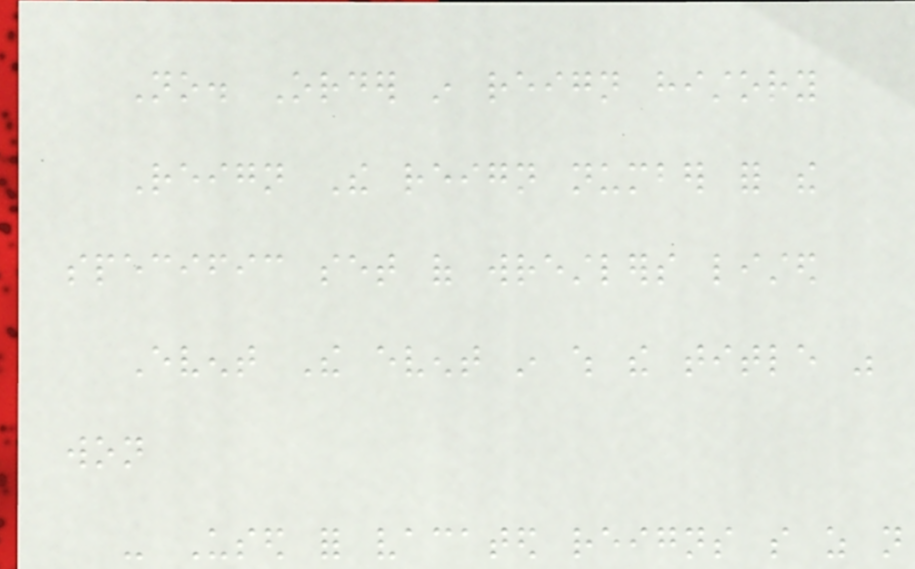No. Order in reign history
Reign The reign number for the
specific set of wrestlers listed
Event The event in which the title was
won
- Used for vacated reigns so as not
